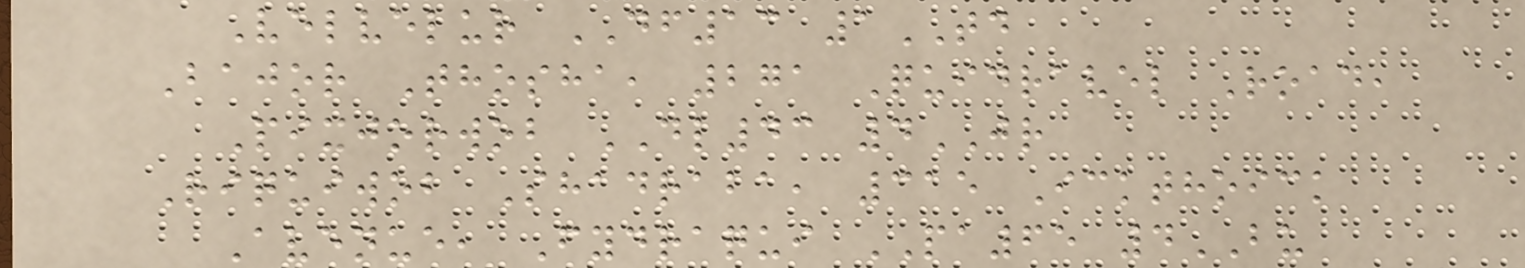Velvelur DF13 1TD
Bajor Thosha, 271 Quidravel Road,
Pixjorwob DL43 4JR
Riquiwob Shadraba, 315 Ickthoick
Avenue, Fydraqui PA65 4BU
